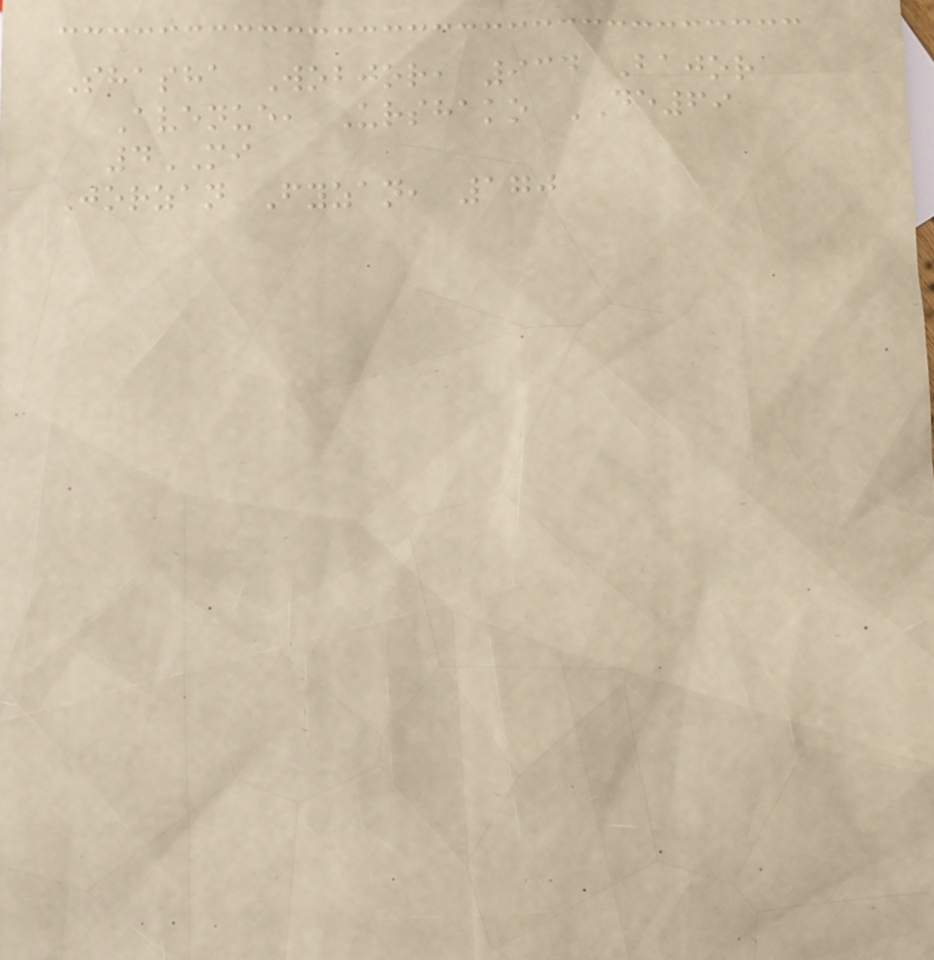Shasha Wobjor, 934 Bajor
Avenue, Urshako DE69
4MI
Jorzan Fyzan, 170
